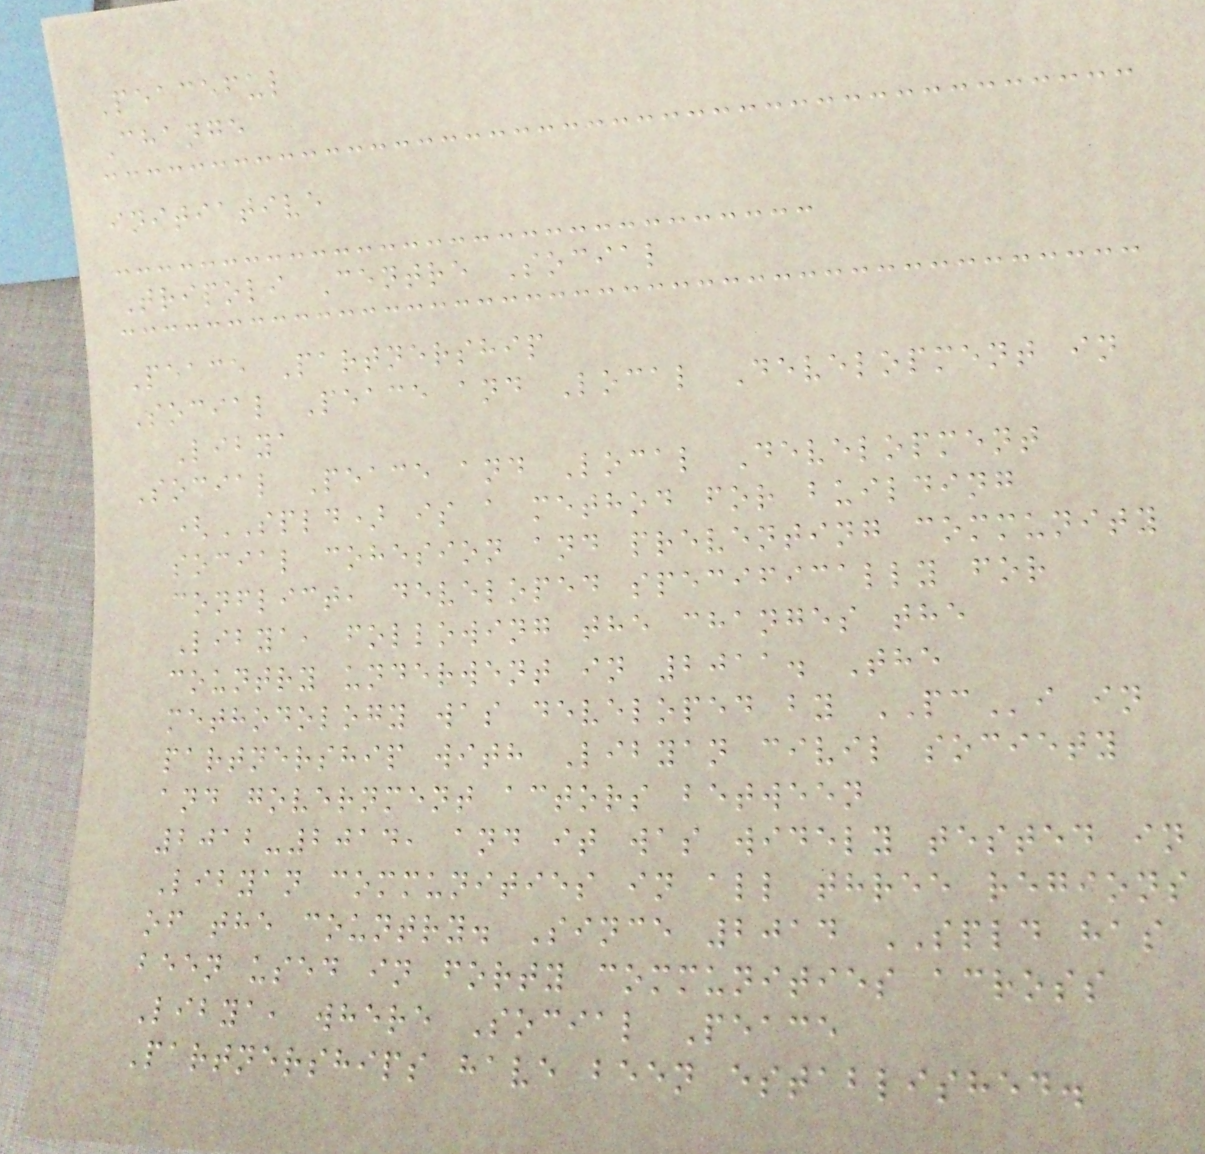Peaceful
Change
initiative
Tripoli Centre Social
Peace Partnership
Social Peace and Local Development in
Libya
Social Peace and Local Development
(SPLD) is a method for building
social cohesion and preventing community
conflict, developed specifically for
Libya, following the changes the
country underwent in 2011. The
methodology was developed by PCi in
partnership with Libyan civil society
and government actors between
2012-2014, and it was widely tested in
Libyan communities in all three regions
of the country. Since 2014 SPLD has
been used in forty communities across
Libya, where Social Peace
Partnerships have been established.
